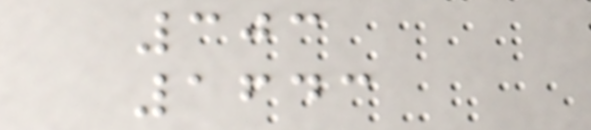303
1643
